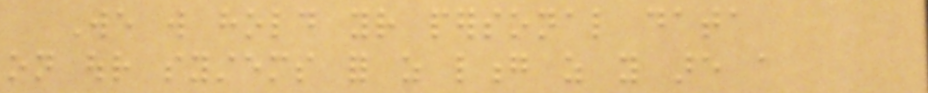We will hold your personal data
on our systems for as long as you are a
